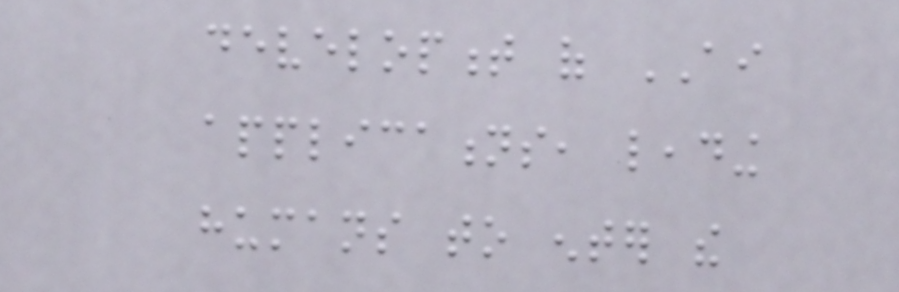development of AI
applications, leading
humans to enter the
